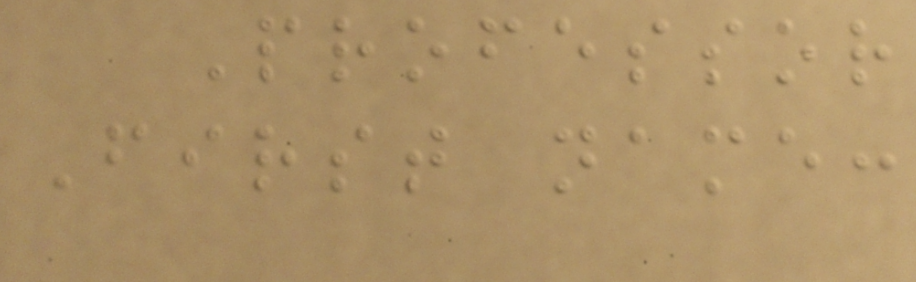Professor
First name:
